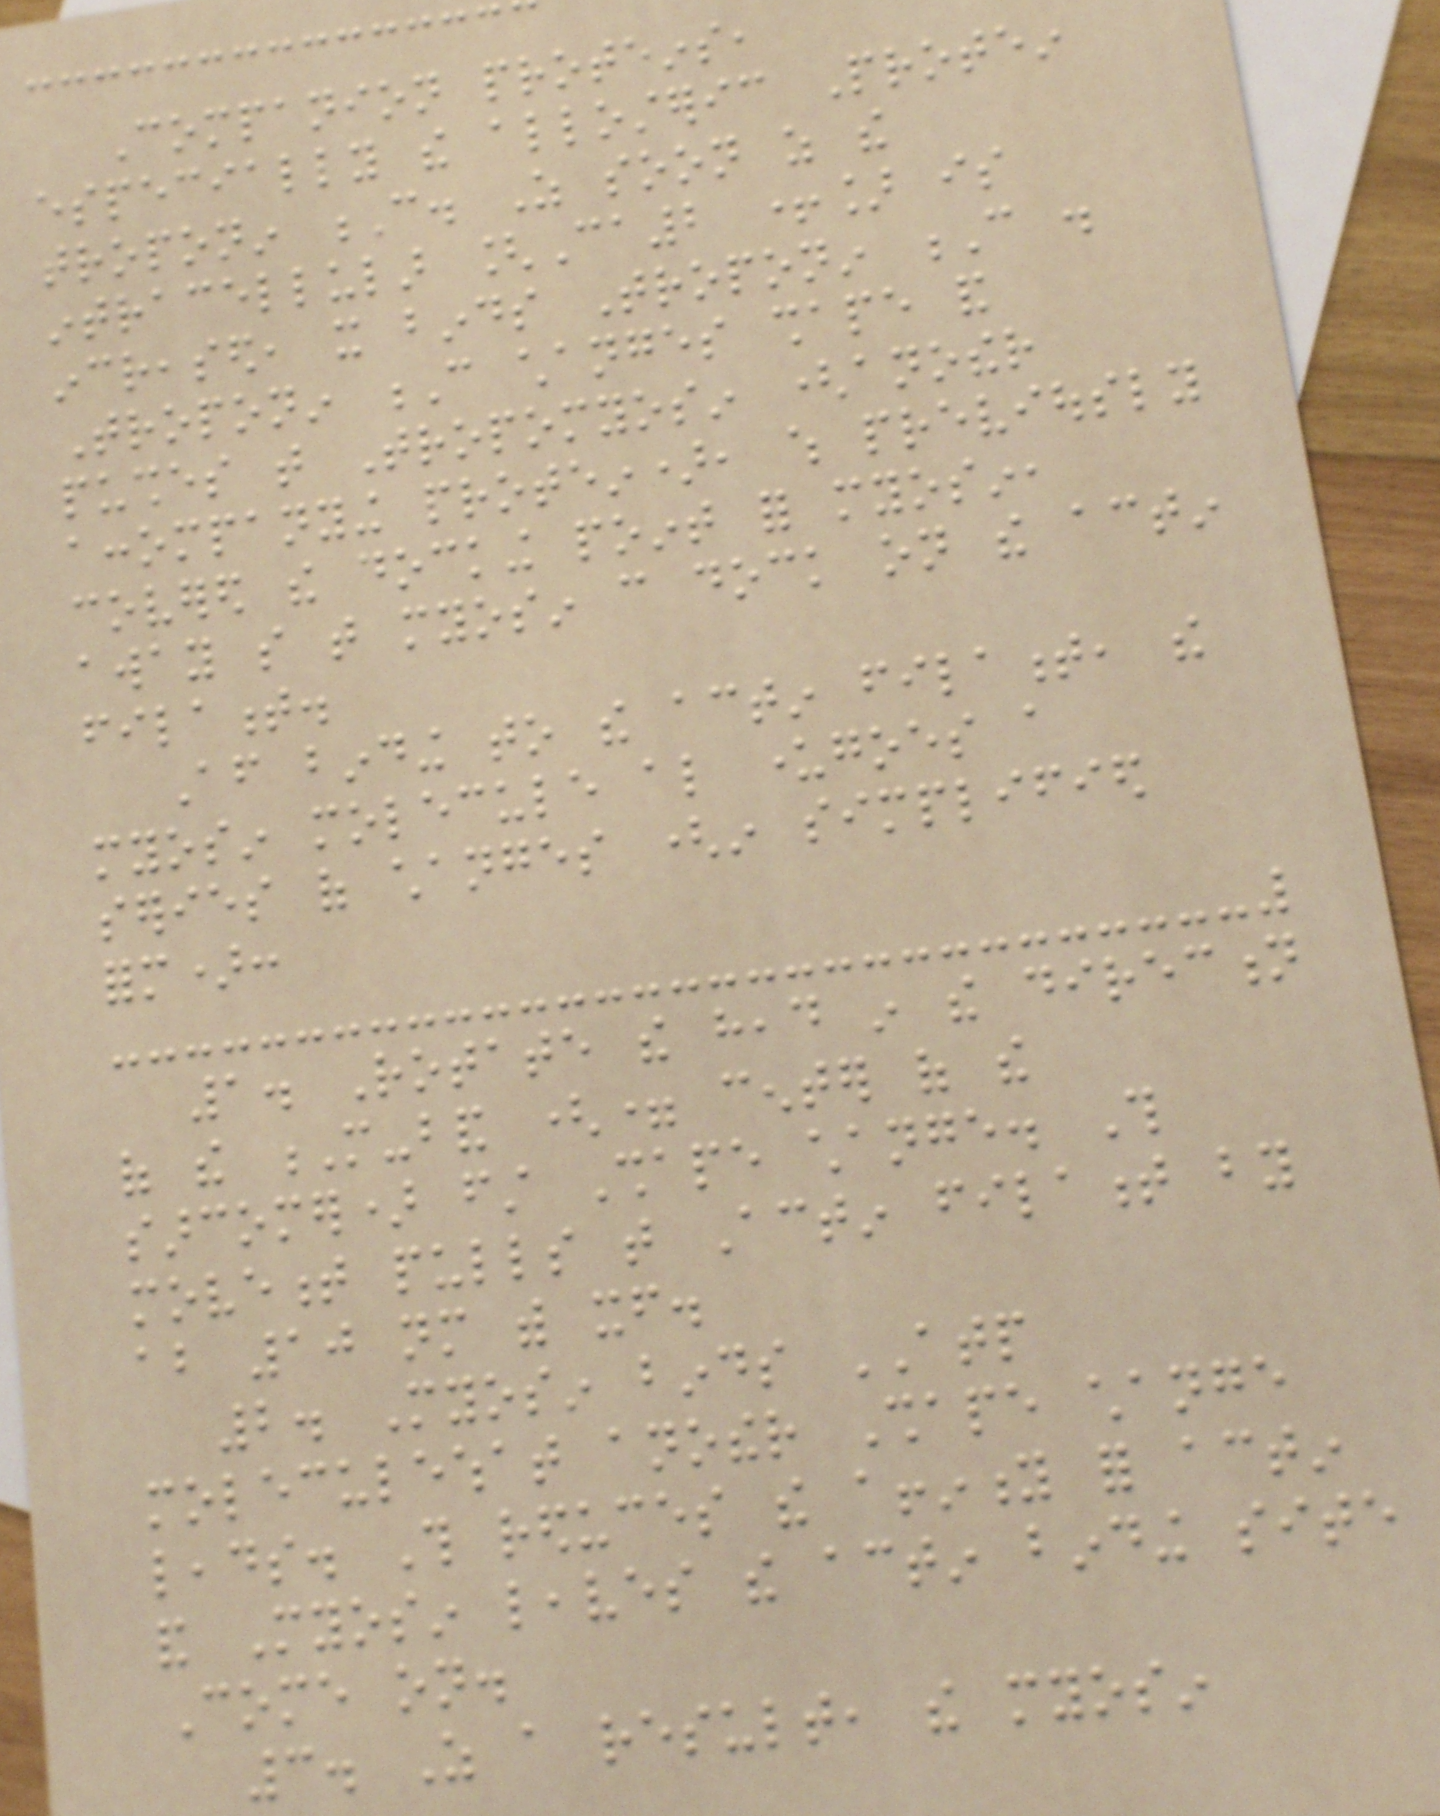Companion proteins,
especially the allosteric Protein
troponin C. As soon as the
intracellular [Ca2 +] is
increased, it binds Troponin C .
Troponin C changes shape and
pushes that Tropomyosin (another
accompanying protein), which previously
covered the docking point for myosin,
away so that myosin can dock on the actin
filament.
After binding to the actin filament, the
myosin molecule also undergoes a
series of changes (in simplified
form):
1. Rotate the head in the direction
of the M-band (= center of the
sarcomer) first Shape change. This
movement pulls that Actin filament by
about 10 nm with itself.
2. Myosin binds ATP
moleculewhat another Shape change
leads. This reduces the affinity for actin
and Myosin leaves the actin binding site
Come on.
3. As a result, the myosin
